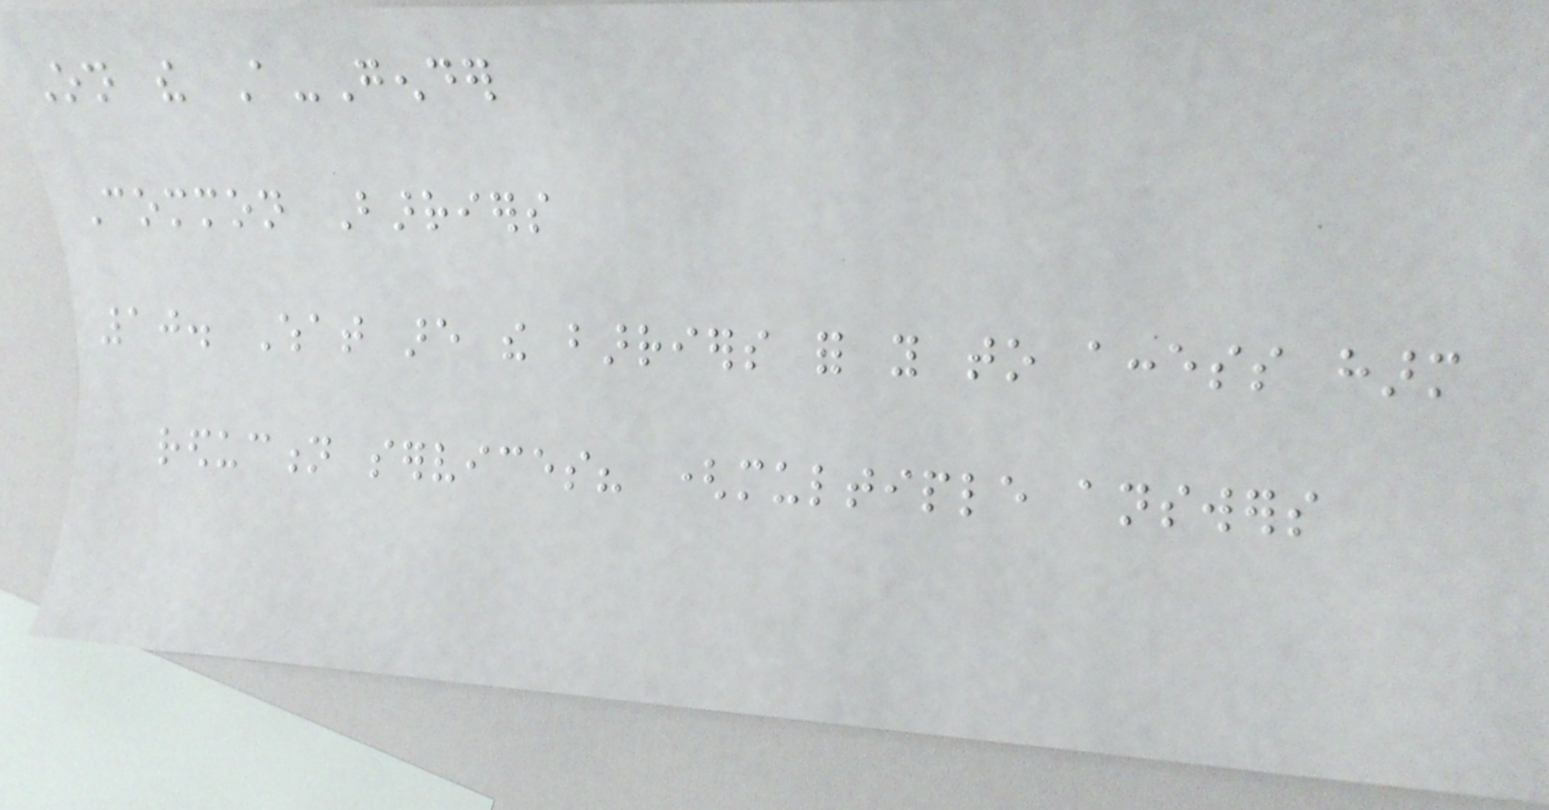On the A-Gender
Common Barriers
10. What are the barriers for you to access harm
reduction services? (multiple answers
